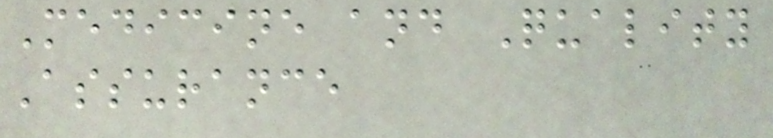Medicine and Quality
Assurance
